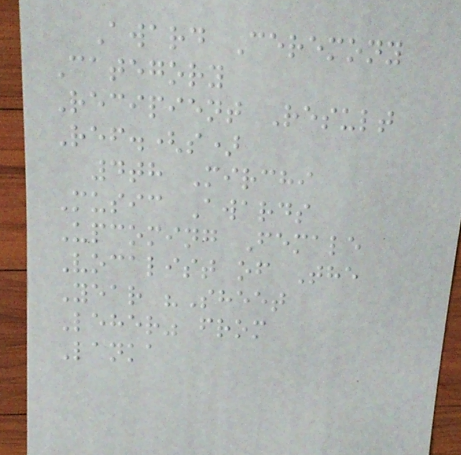Award Ceremony
Category
Recipient Result
Ref.(s)
4th Mirchi
Music Awards
Upcoming Female
Vocalist of The
Year "Sheet
Leher" from
Lanka
